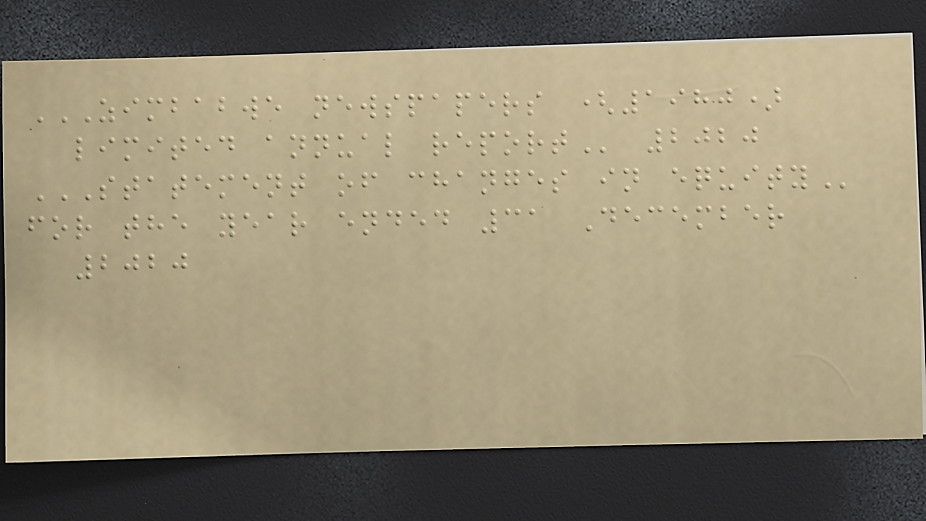ZIMBABWE NEWSPAPERS (1980)
LIMITED ANNUAL REPORT 2020
STATEMENT OF CHANGES IN EQUITY
for the year ended 31 December
2020
